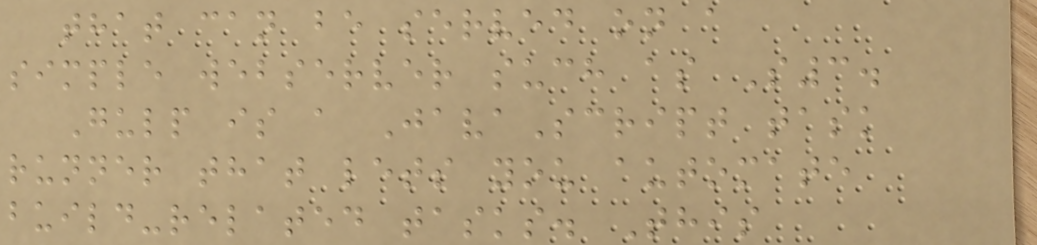that can be served on a
simple webserver such as S3.
Gulp is a JavaScript task
runner that lets you automate
build-related tasks. This
